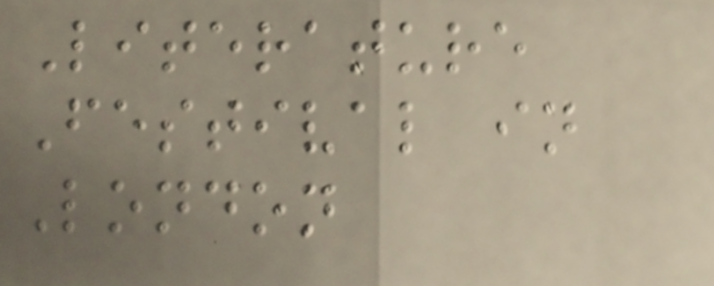Literature
Festival in
London
